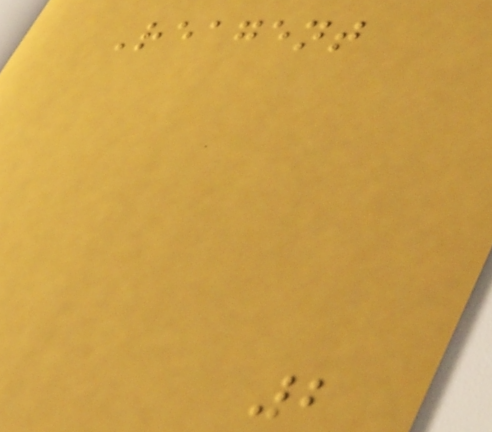Reagent
2
